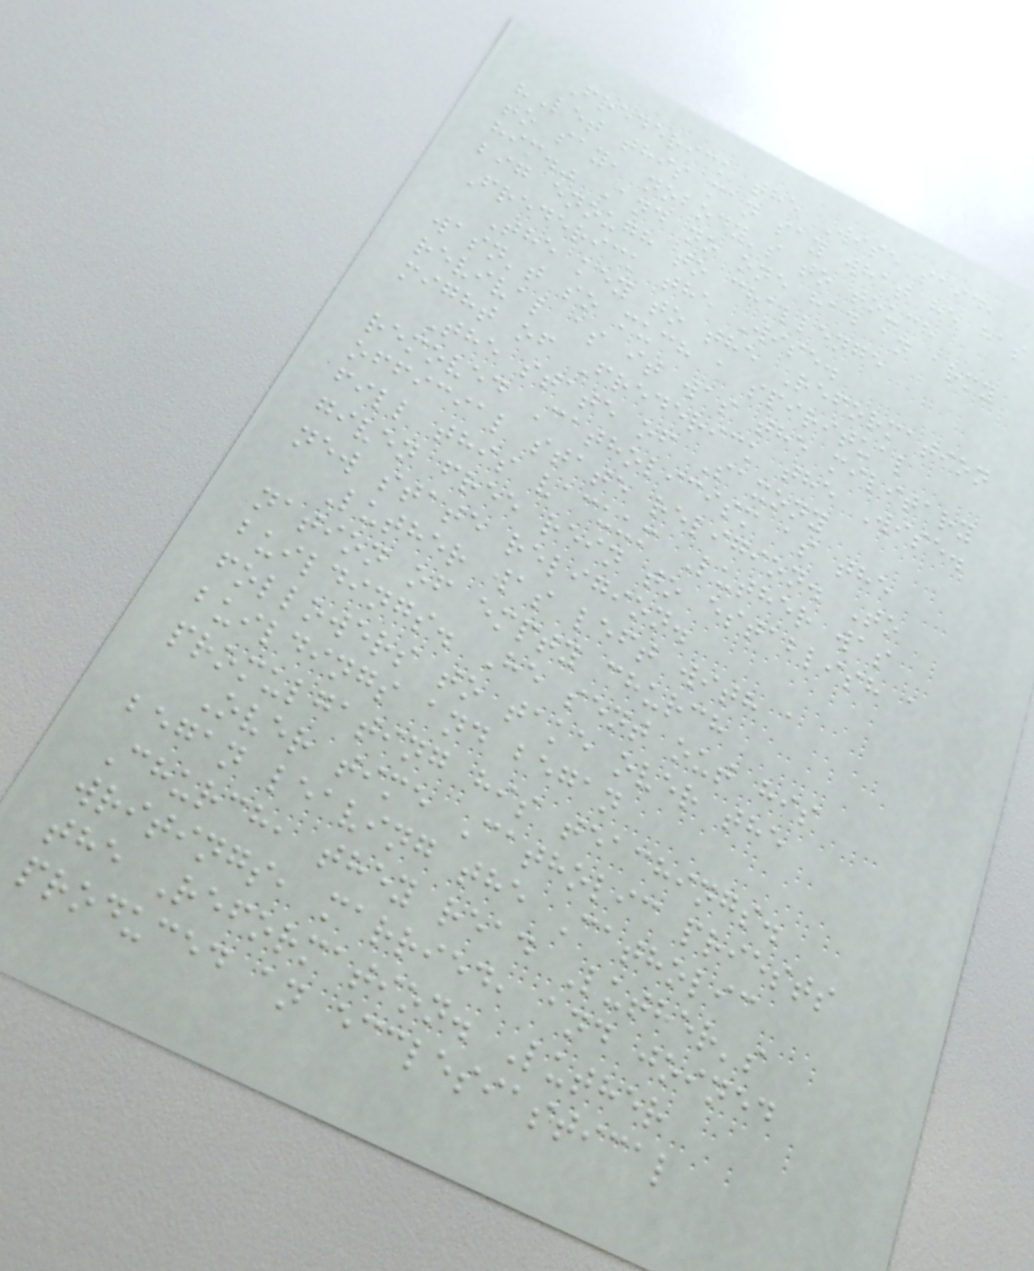Frederick the Wise said,
"Let this man say what he has
to say, nobody's to touch
him." And no one had an army
big enough to challenge
Frederick the Wise.
The key to the Reformation
wasn't so much a spiritual
revival as it was the military
might of Frederick the Wise.
The state of Saxony
removed Catholicism as the
official state religion. To
fill this vacuum Luther was
given free rein to establish a
new state religion.
Luther was left with a
nation of empty church
buildings. He sent out his
followers to take over the
buildings and began
promulgating his teachings.
Over time Catholic priests
began leaving the Catholic
Church, they read Luther's
writings, married, and joined
the Reformation. Luther
produced an ecclesiastical
